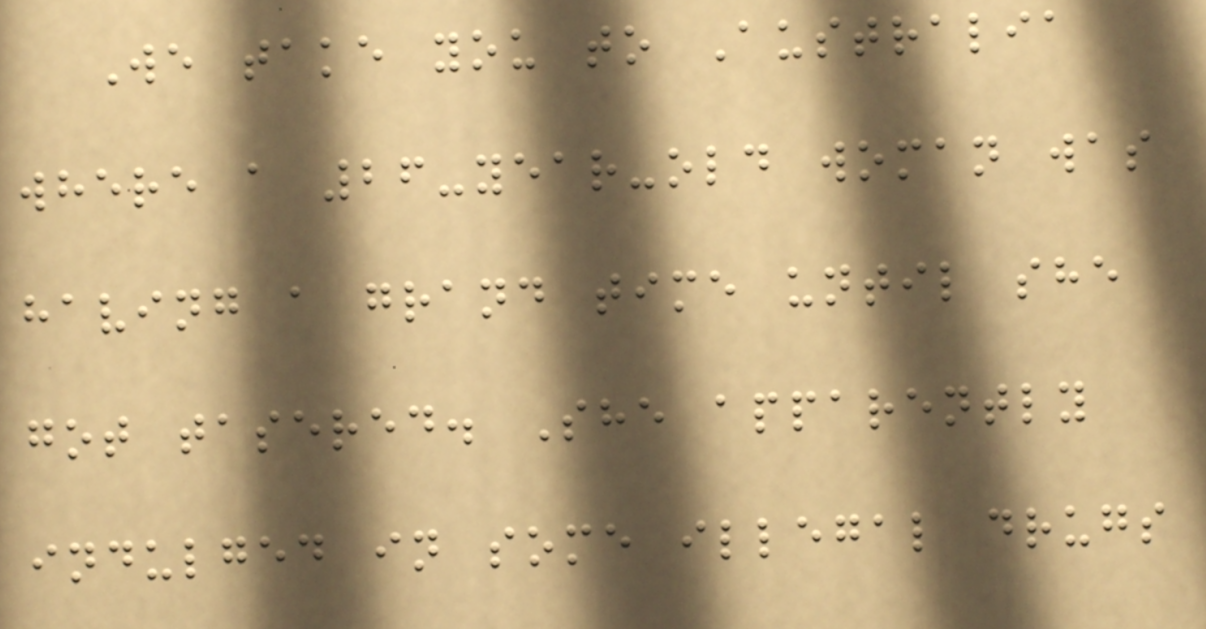We take you to Australia
where a 26-year-old woman was
having a grand time until she
got tasered. She apparently
indulged in some illegal drugs
